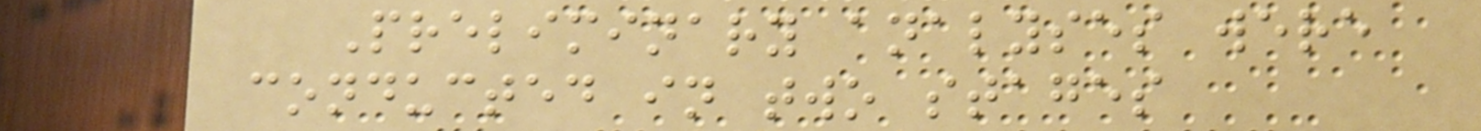Preliminary analyses were
conducted in two stages
